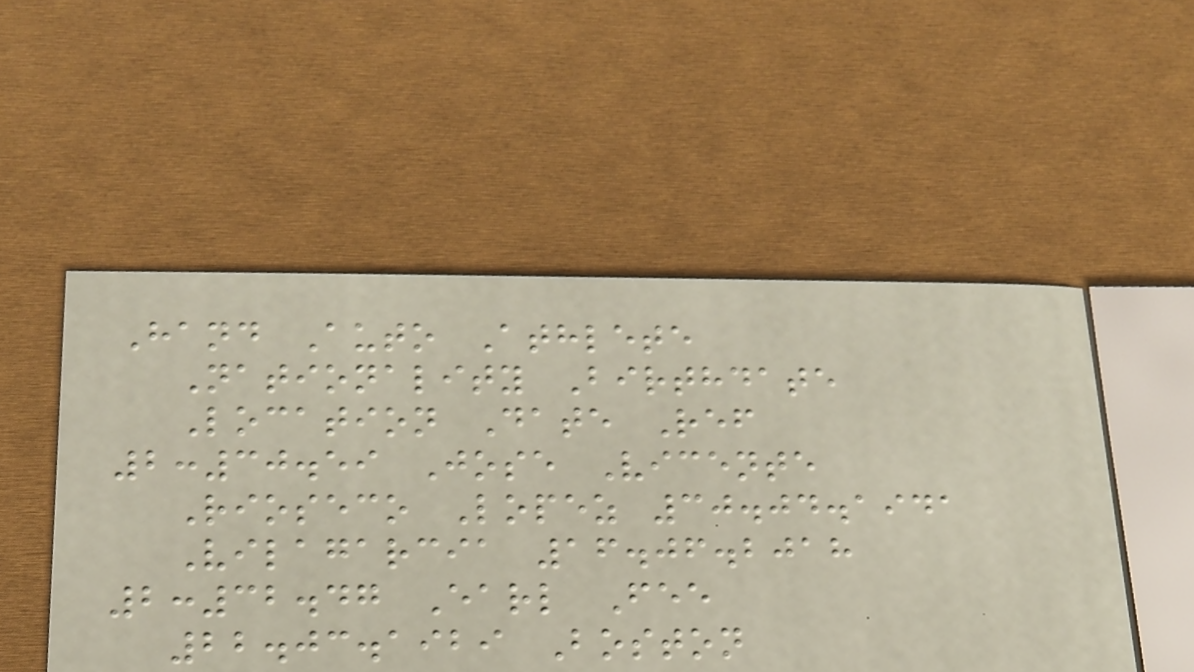Hand Auto Athlete
Nationality Birthdate
Location Date Ref
2:30.59 Jose Vicente
Rioseco Lopez 30.04.1941
Vilagarcia 16.06.2018
2:32.47 Earl Fee
22.03.1929 Boston
